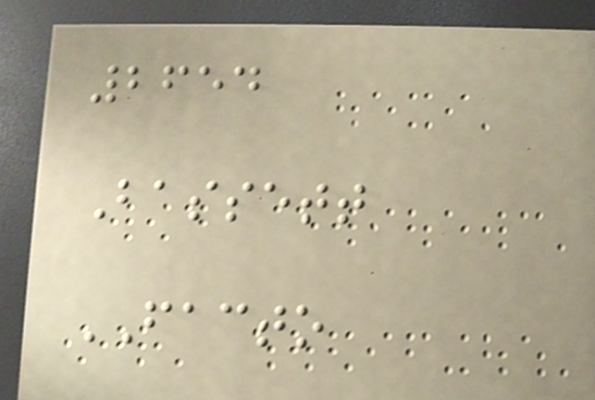2654
Bassett
FACTO
